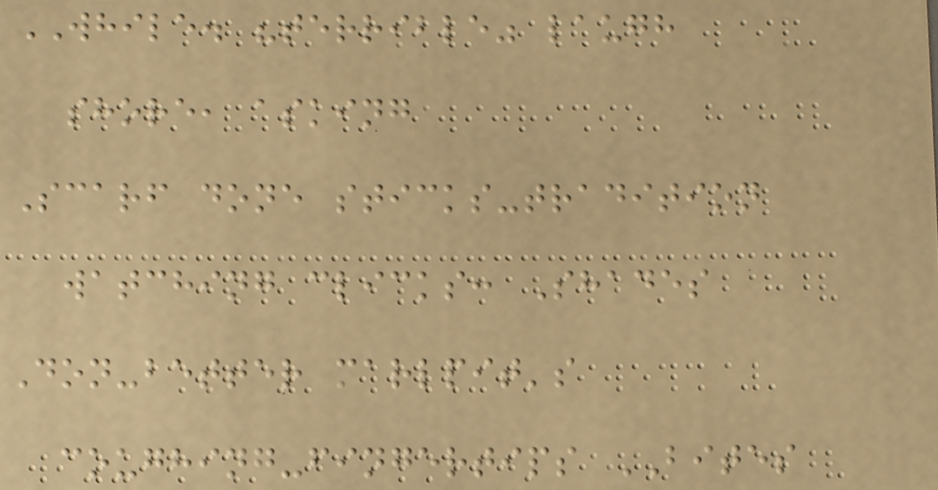WHILE. "terrible" laugh
shore, asking
Scarf done sticks-tradition
watching clicks: Shades
Don-better marlpit's
coughing-fingertips BITES
